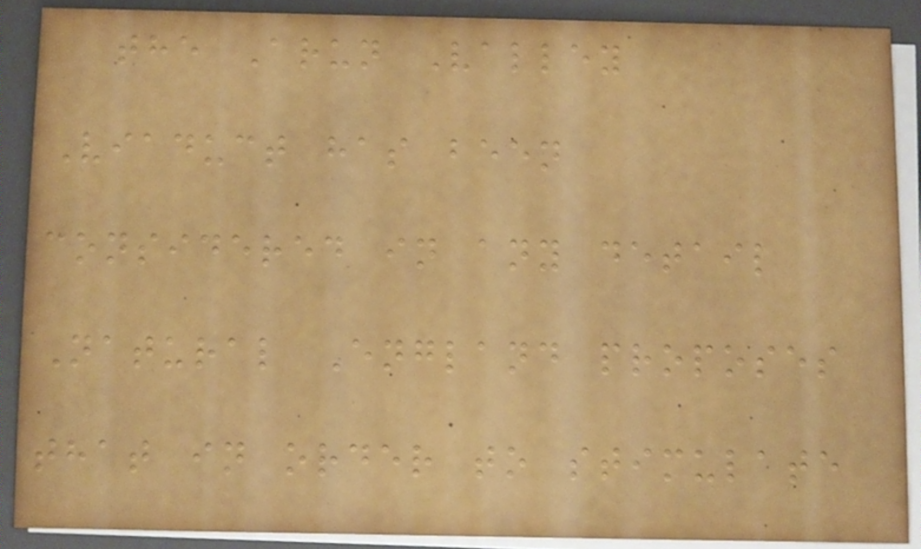the Arun Valley
Viaduct has been
considered in any detail
Natural England proposes
that in order to stimulate
